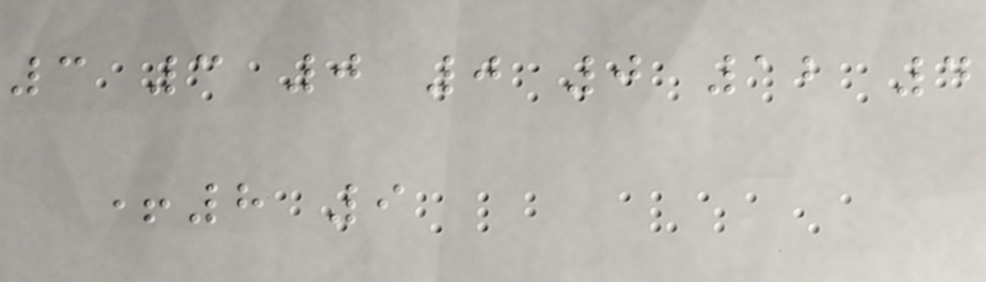3 3 0 0 0 12 4
+8 9
